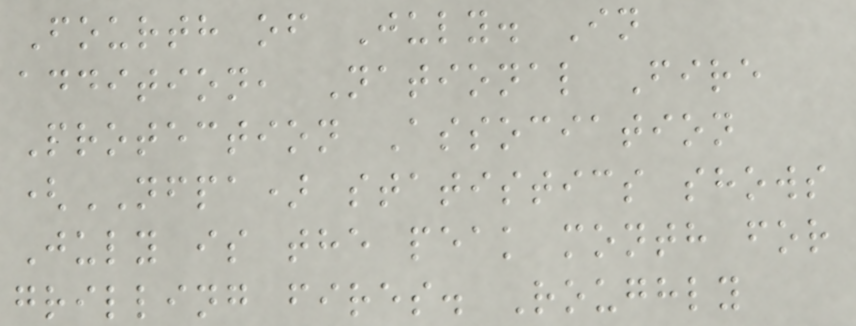Fourth of July. In
addition, National Fire
Protection Association
(NFPA) statistics shows
July is the peak month for
grilling fires. Roughly
